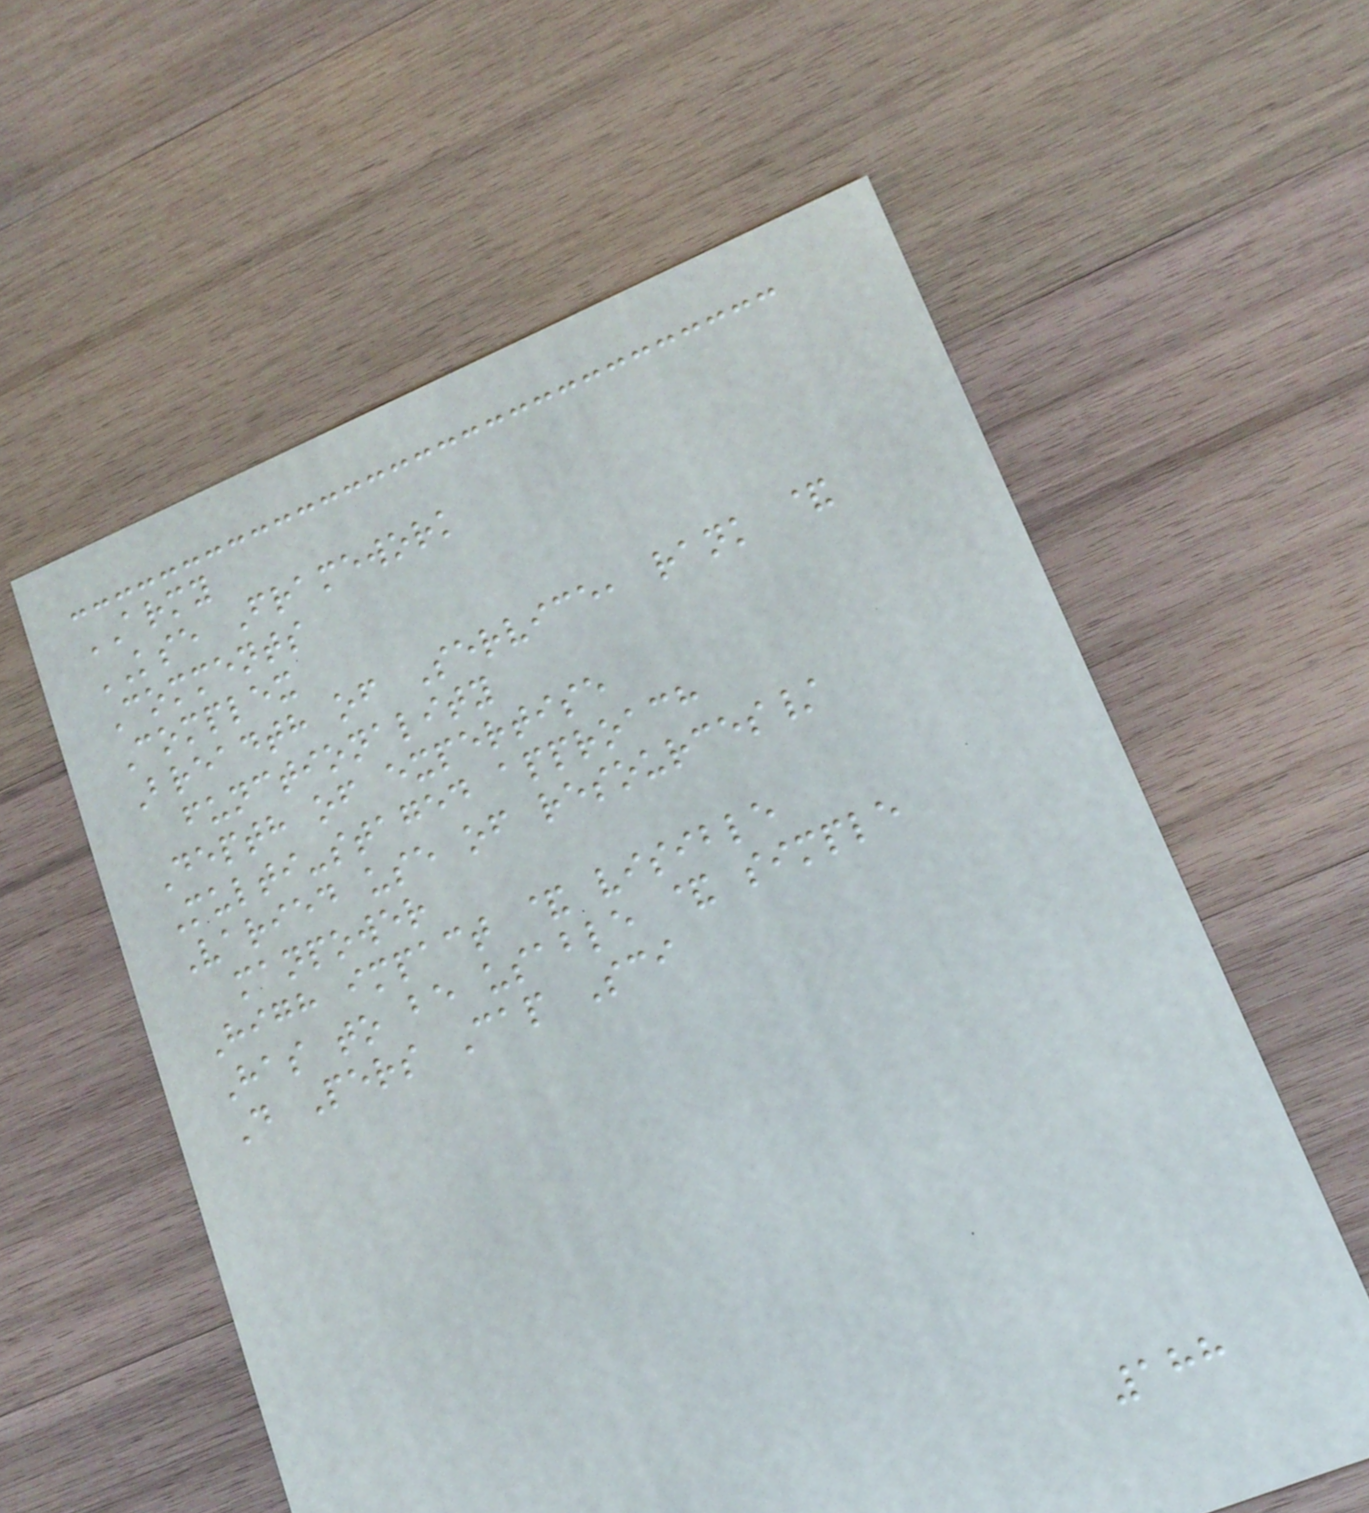ARMY
KSE Framework
Comments
Complex
Breadth of Service, rank &
functionality
Depth of expertise
Multi-staged approach
Varied use of resources/
manpower
High impact & visible
Has to be usable & simple
D Pers Cap Sci
188
